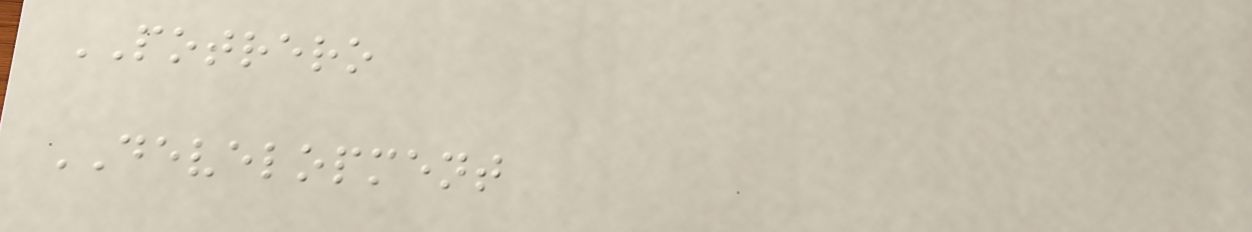POTRERO
DEVELOPMENT
